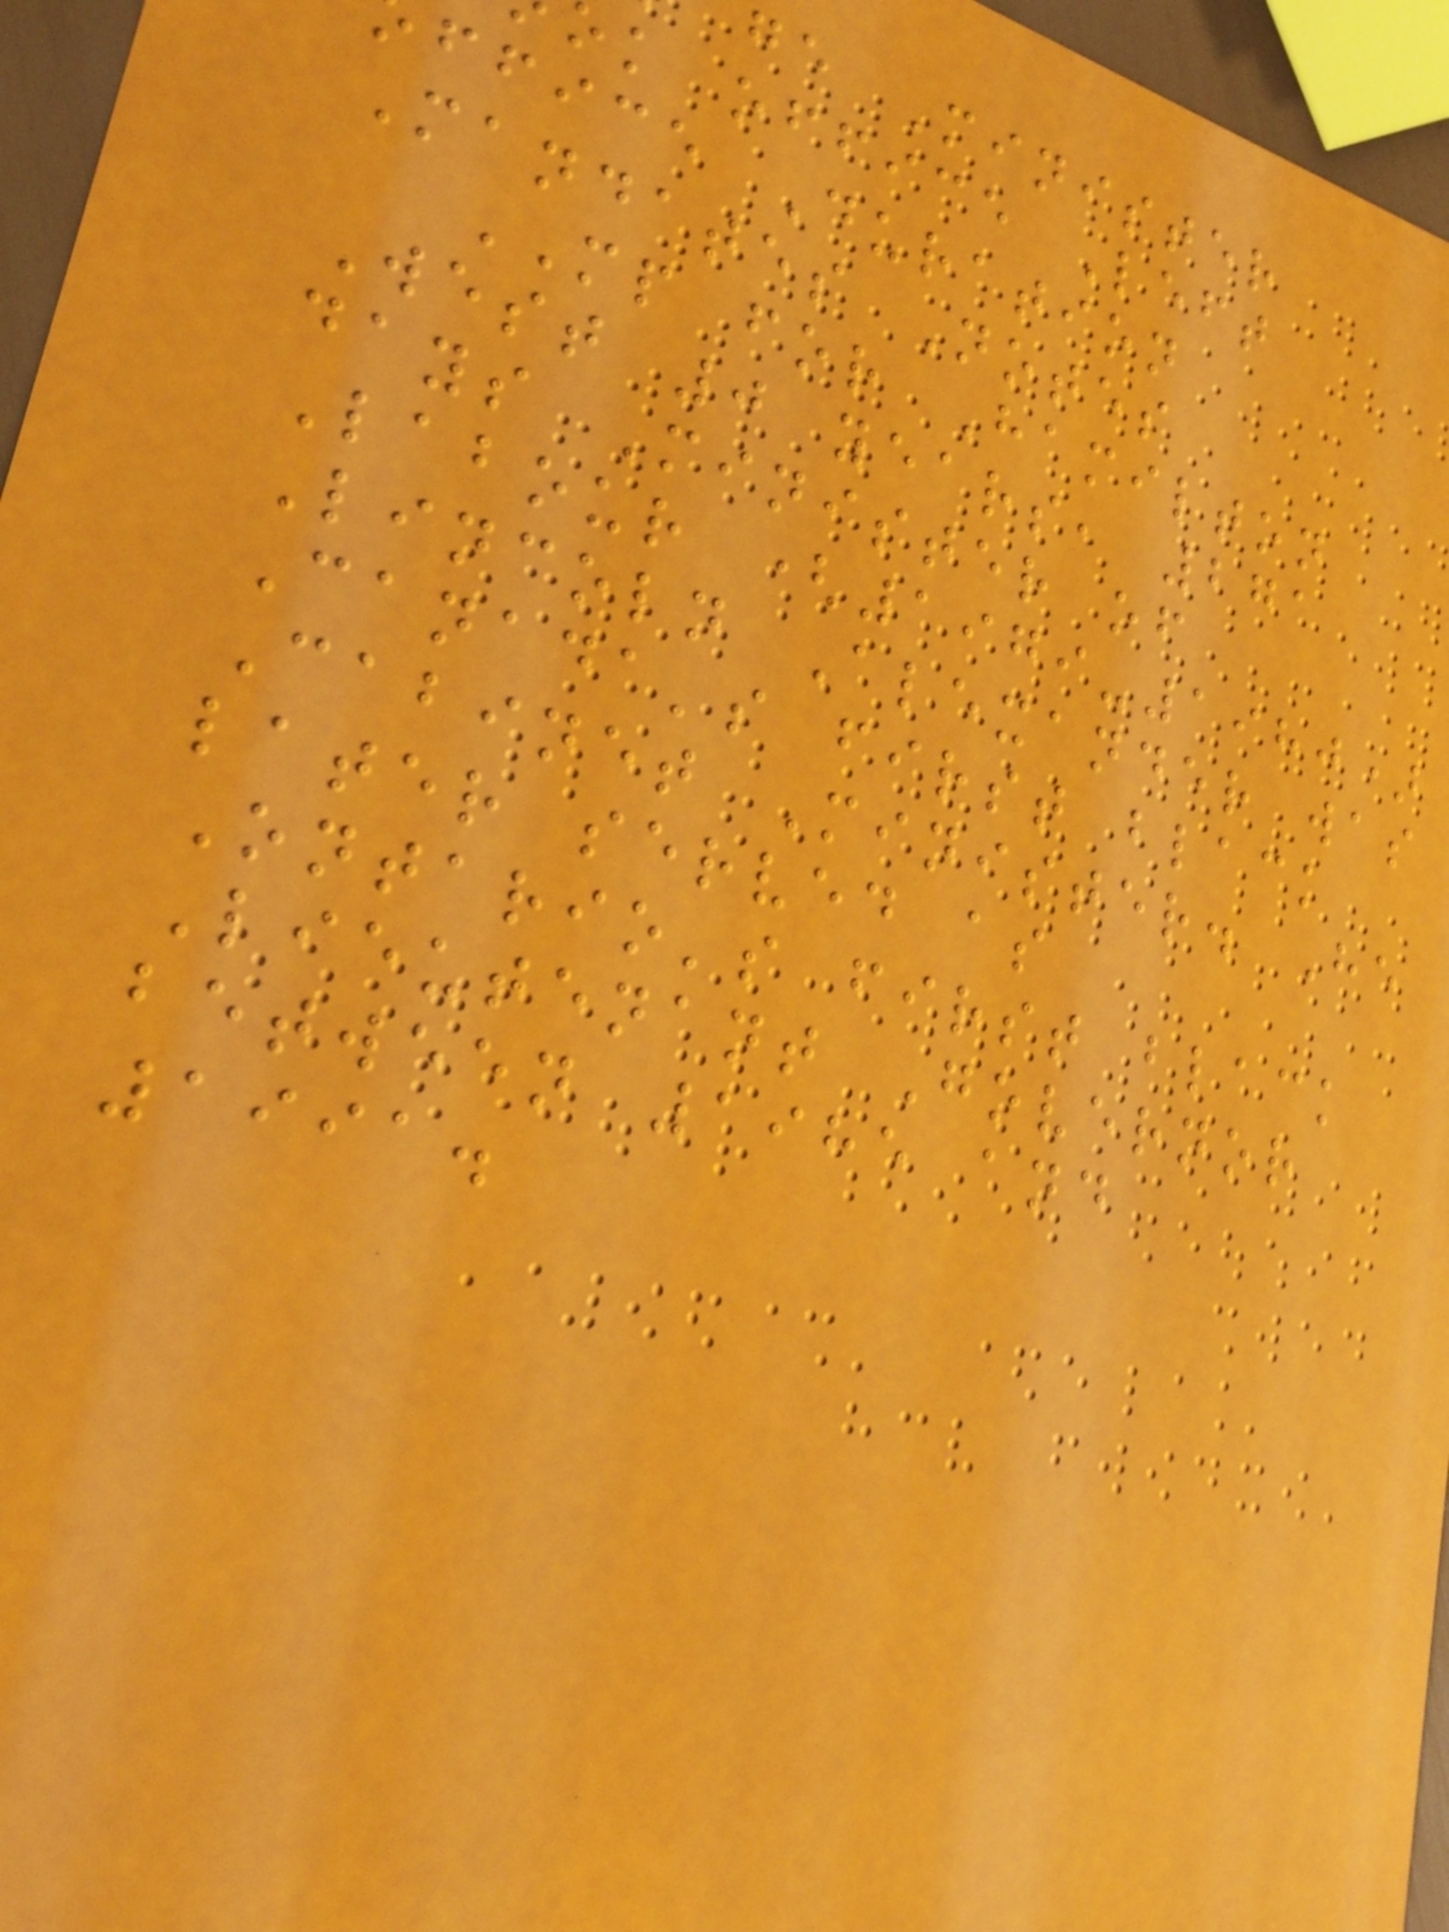ge Minister
k office Left
ffice Duration
Mandates Notes
MP for Hamilton
West 0 years, 271
days Minister of
Labour (1979-1980)
Lincoln Alexander was
Canada's first black
Cabinet Minister. He
later served as
Ontario's first black
Lieutenant Governor
between 1985 and
1991.
